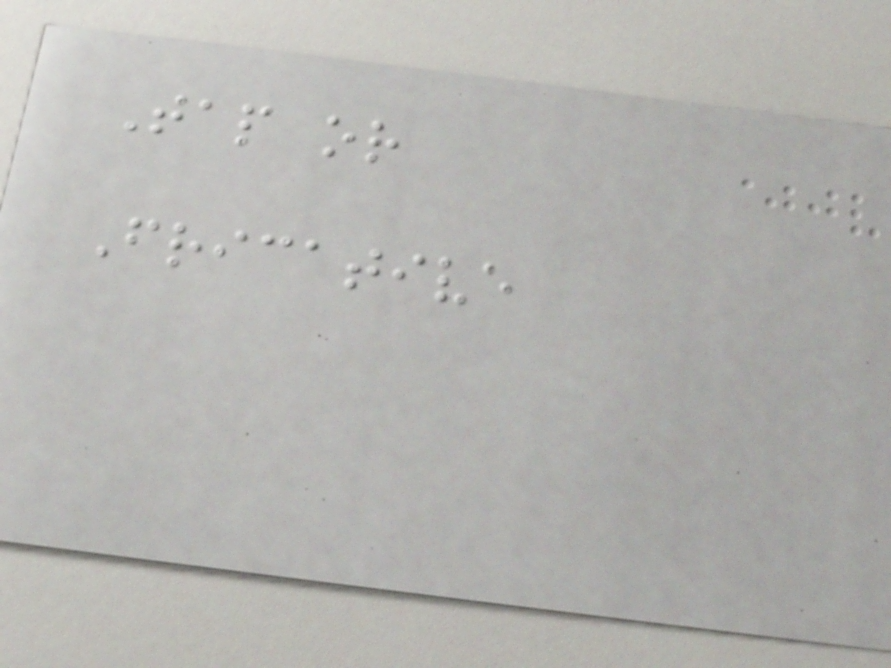Tap or
Fricative
